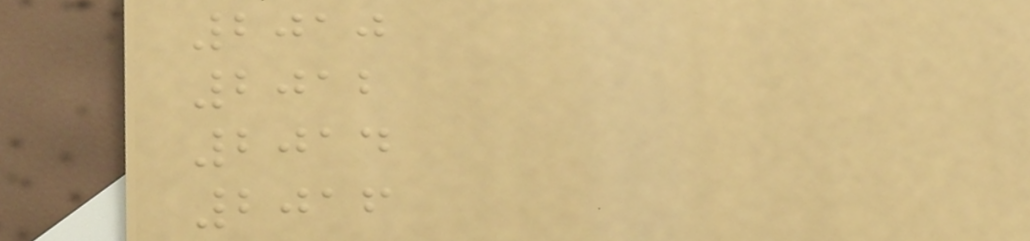2010
2012
2014
2016
